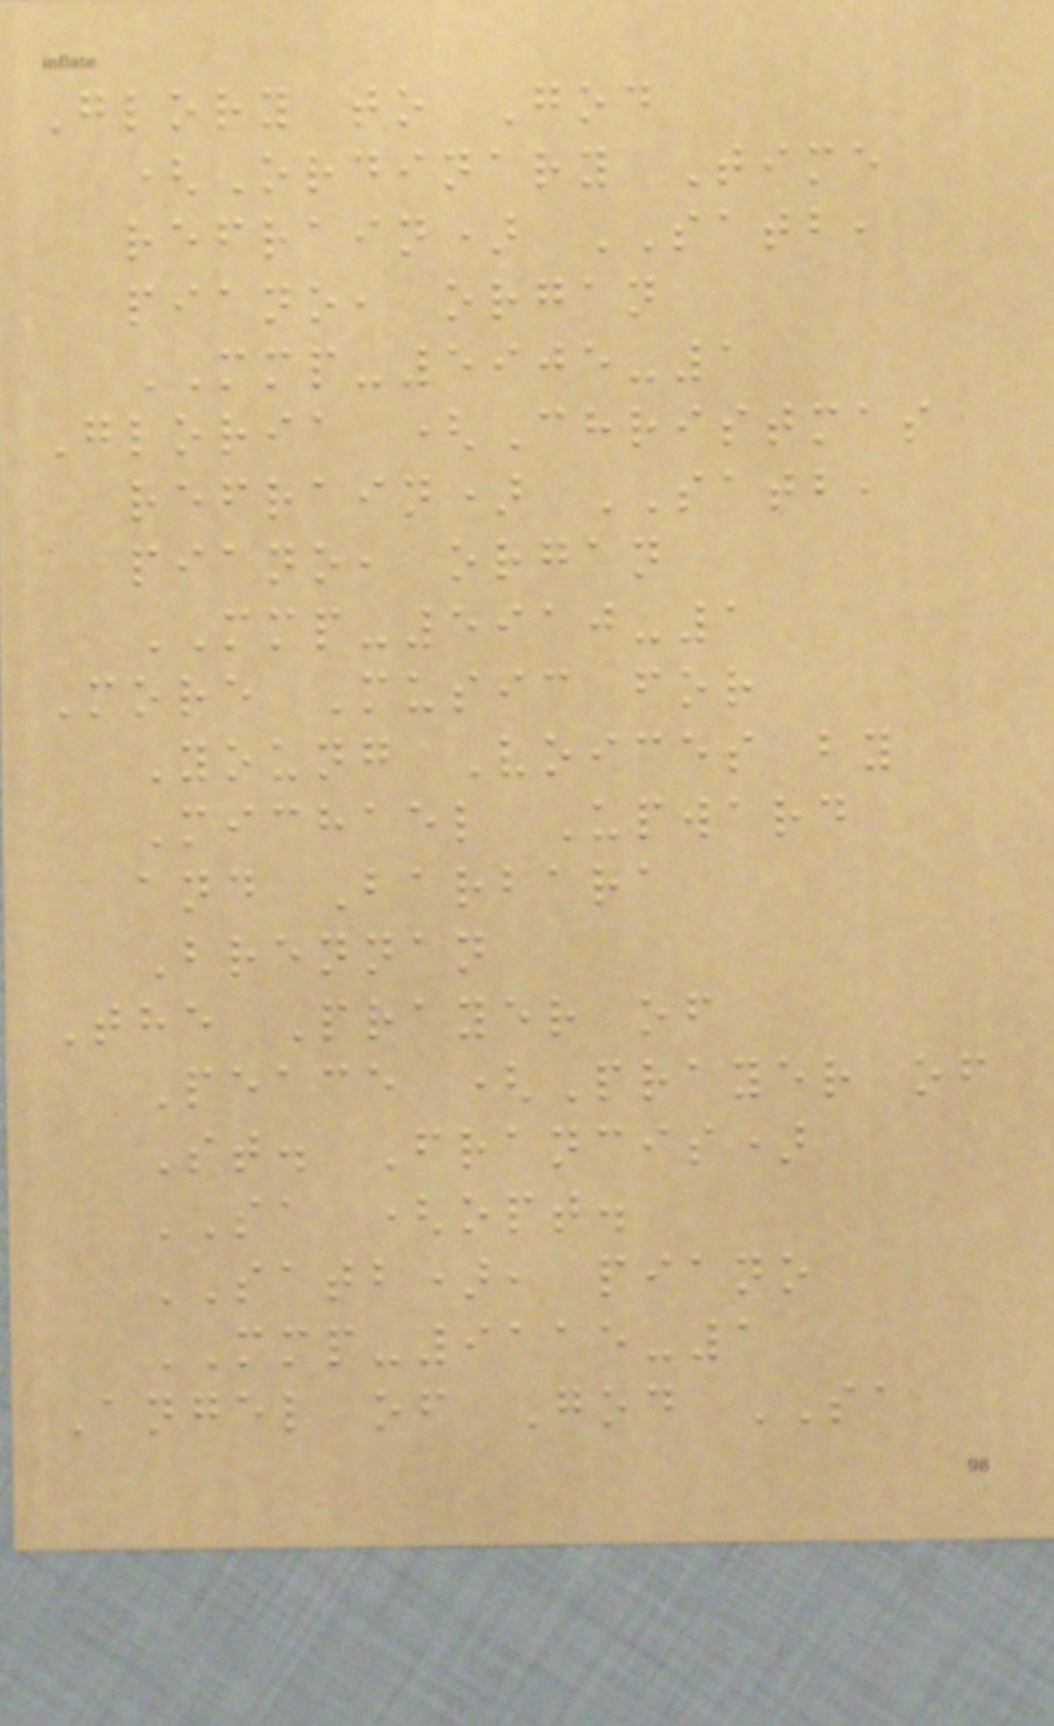Glory to God
(Ordinary Time
refrain) SATB,
piano, organ
MMP-5905-1
Gloria (Christmas
refrain) SATB,
piano, organ
MMP-5910-1
More Music for
Young Voices by
Michael Upward
and Barbara
Brennan
The Prayer of
Peace (Prayer of
St. Francis)
SA (opt.
SATB), piano
MMP-9115-1
Angel of God SA
